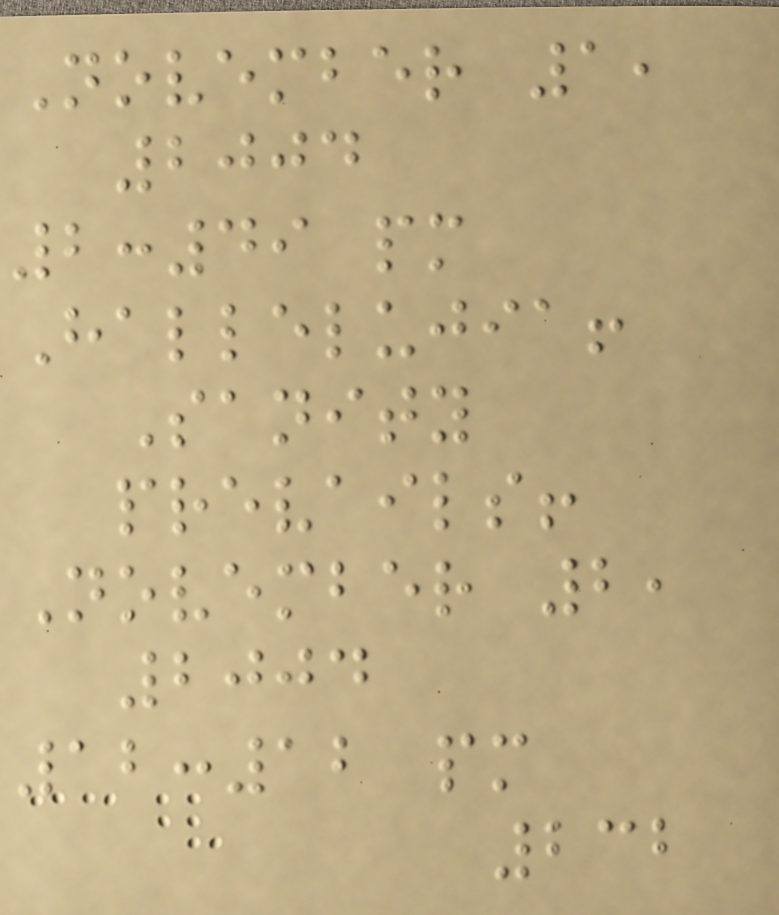November 1,
2004
2:49 pm
Hallelujia!
Sanity
prevails!
November 2,
2004
12:12 pm
232
